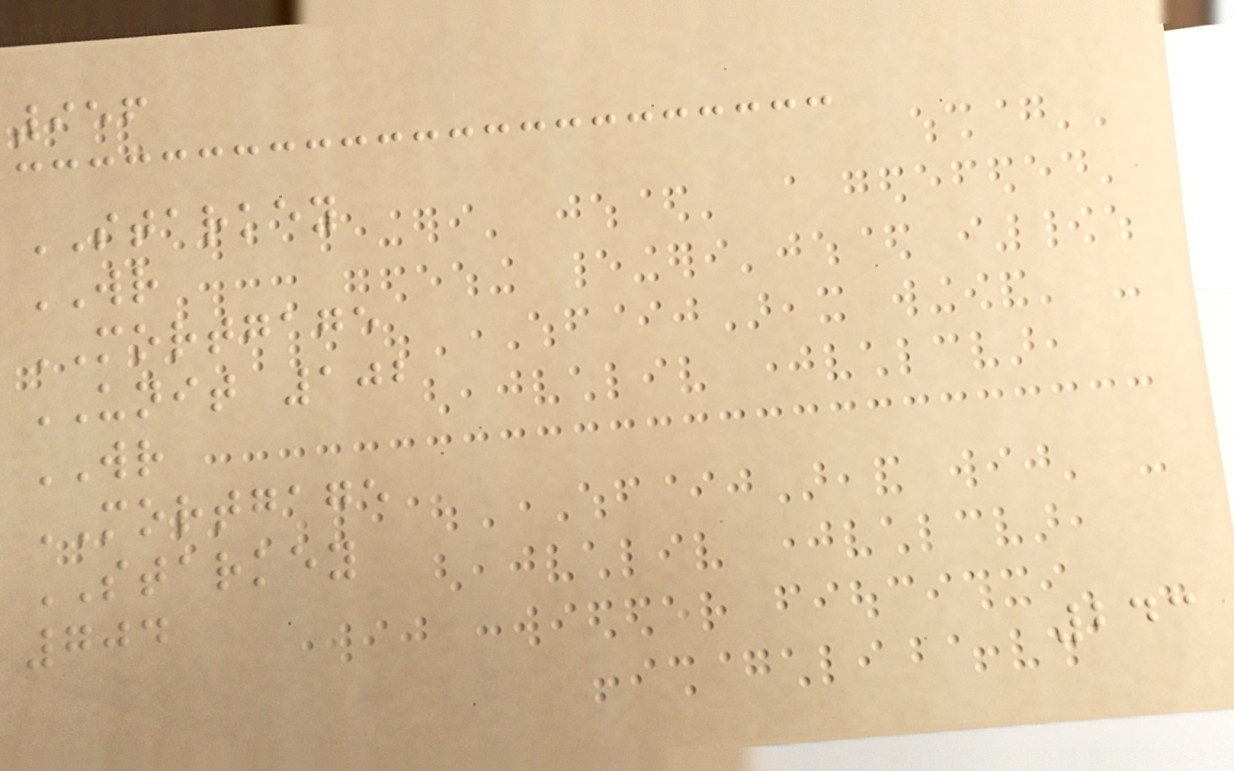956
STARKEY
WR
MORTGAGE
UNIT 102
WR
MORTGAGE
STARKEY
704
243
